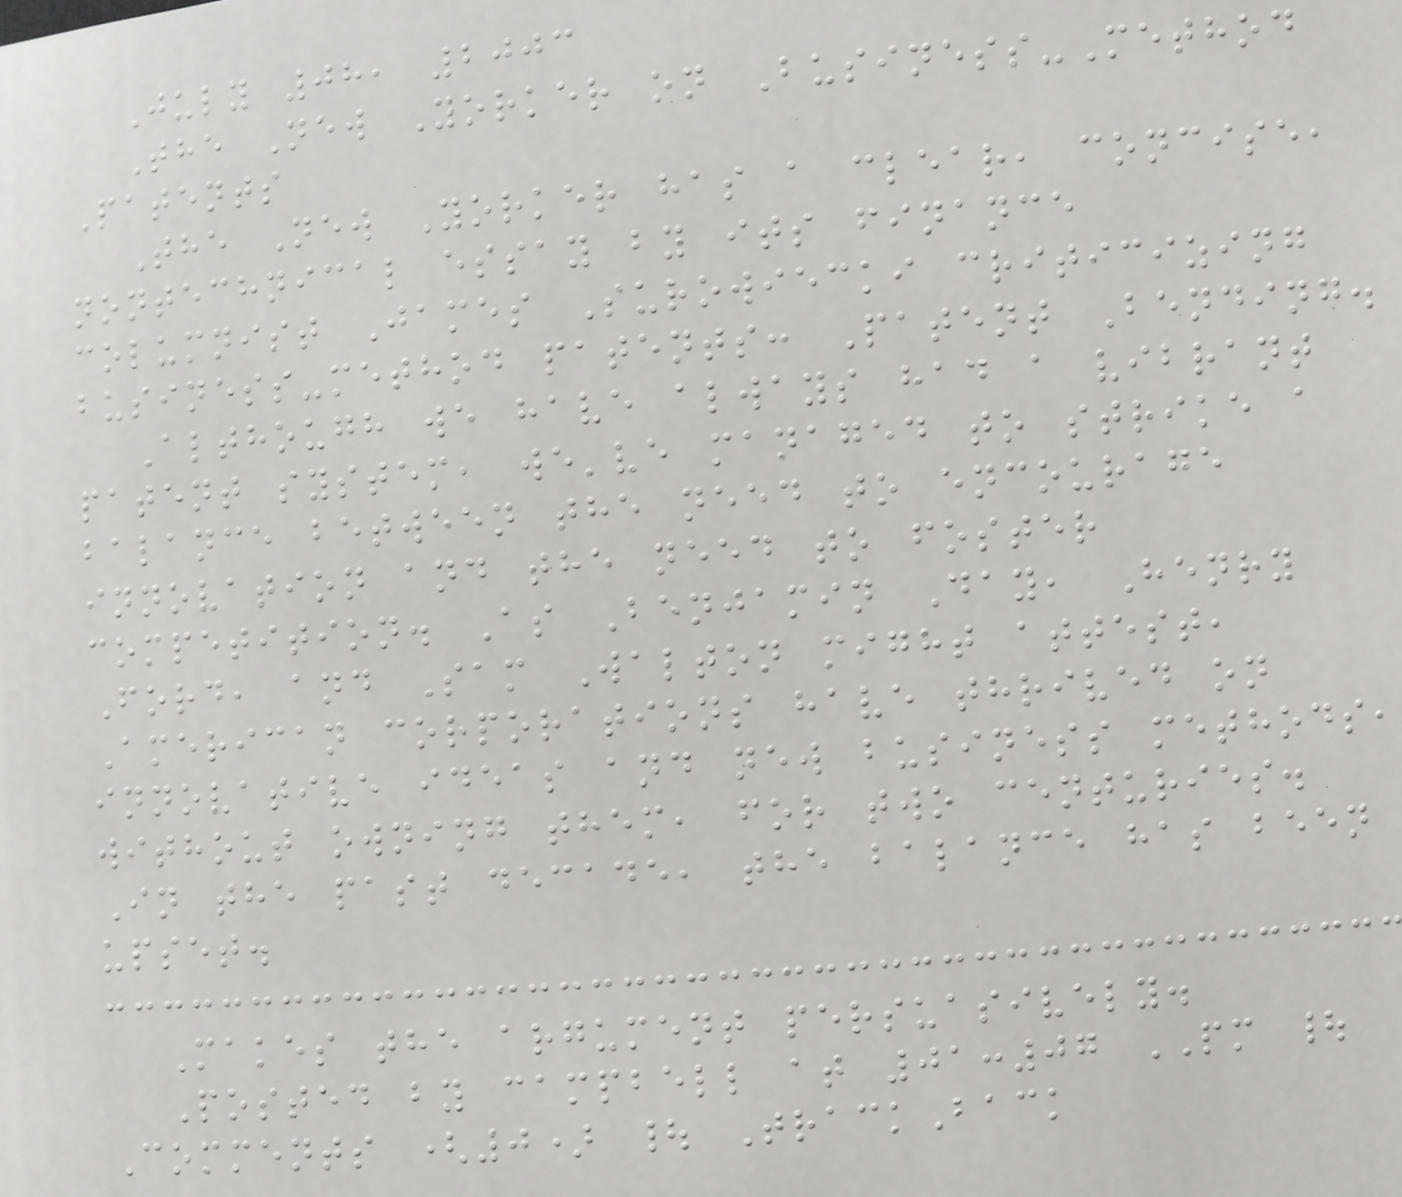July 08, 2003
The New Yorker on Business-Method
Patents
The New Yorker has a clear, concise,
nontechnical essay by its finance
columnist James Surowiecki criticizing
business-method patents: Patent Bending.
Although we have always had a vibrant
patent system, we've managed to strike a
balance between the need to encourage
innovation and the need to foster
competition. As Benjamin Day, Henry
Ford, and Sam Walton might attest,
American corporations have thrived on
innovative ideas and new business methods,
without owning them, for two centuries.
In the past decade, the balance has been
upset.
Makes the argument persuasively.
Posted by campbell at 01:07 PM |
Comments (0) | TrackBack
